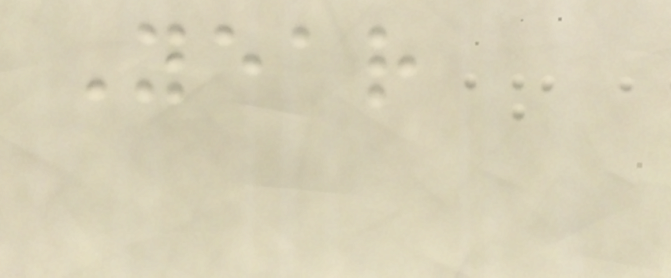Year
